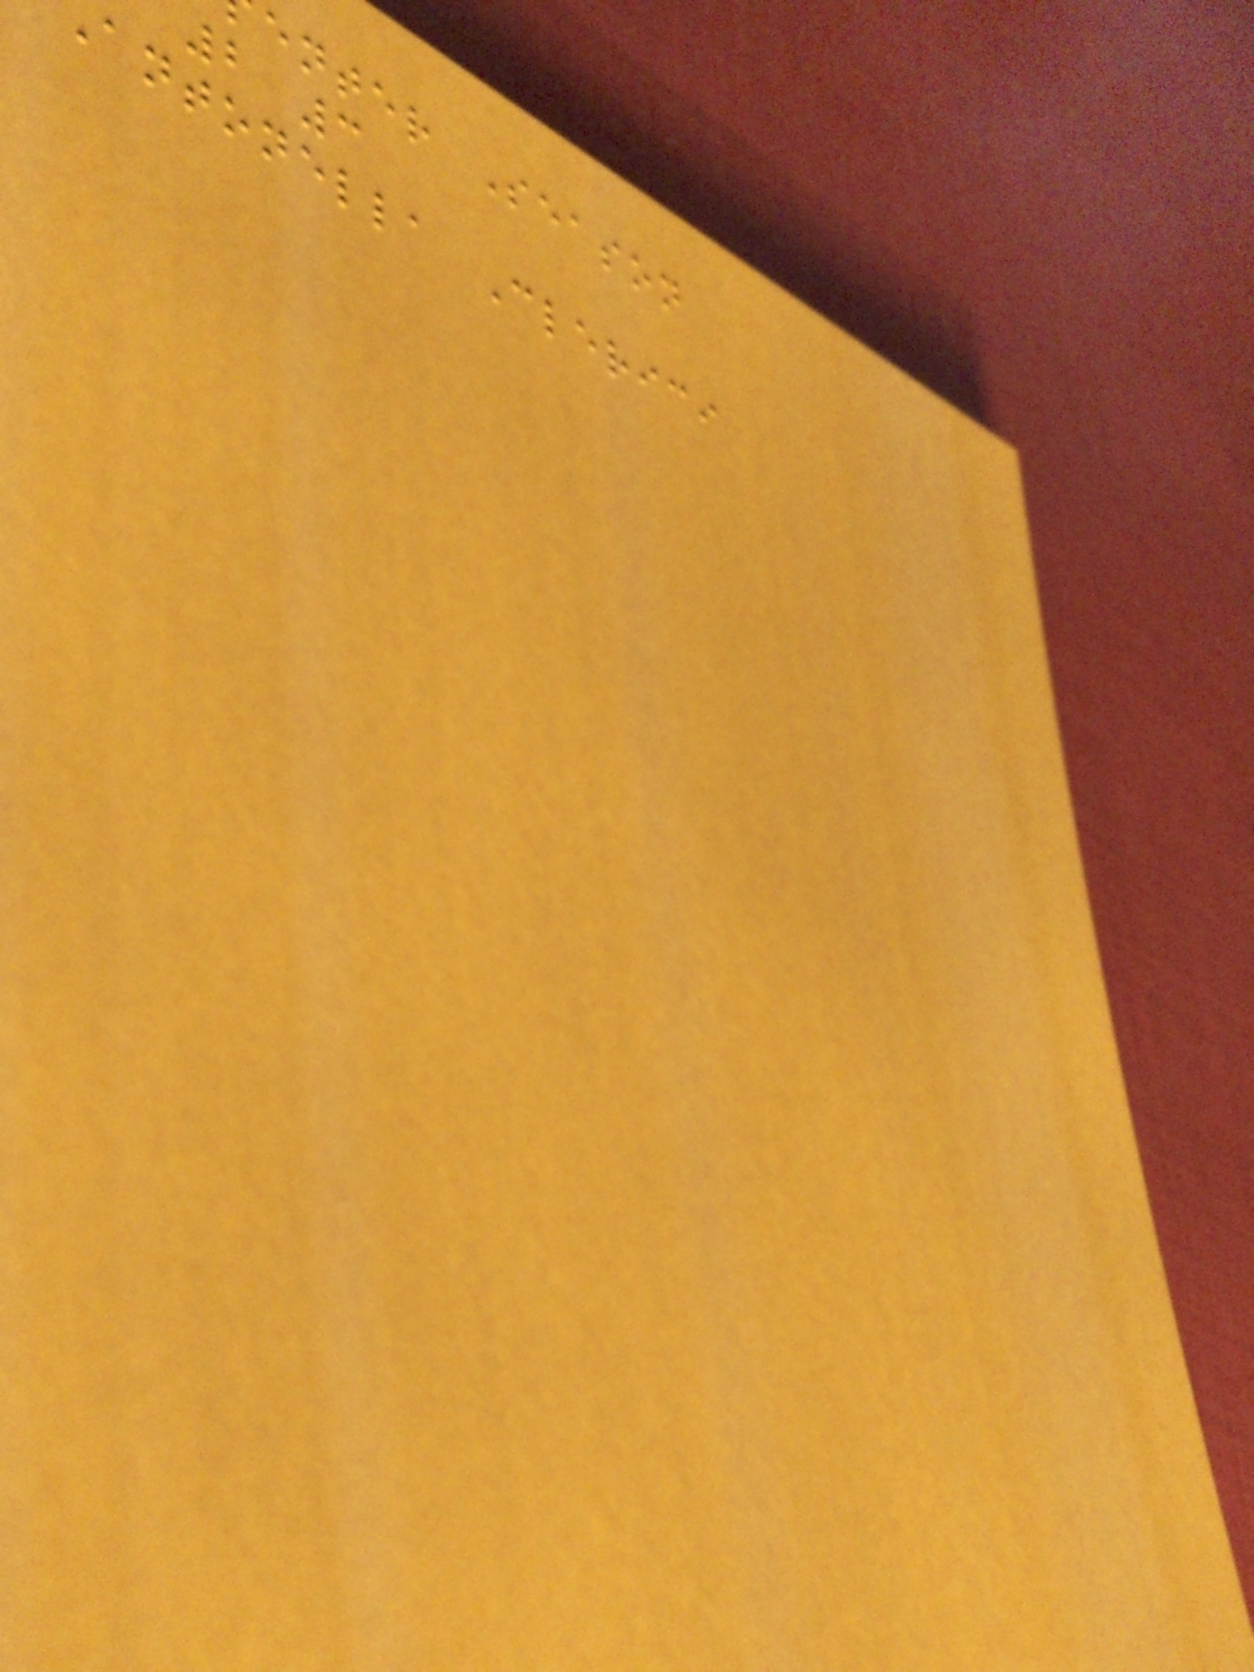enter Season
2 3
antonella Clerici
